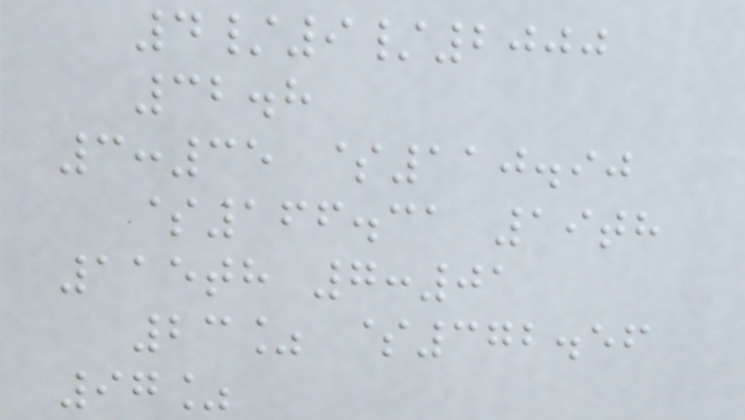4/9/2000
32.8
3:35 $110.90
$166.31 19th
115th 7:01
23% $372.56
97%
